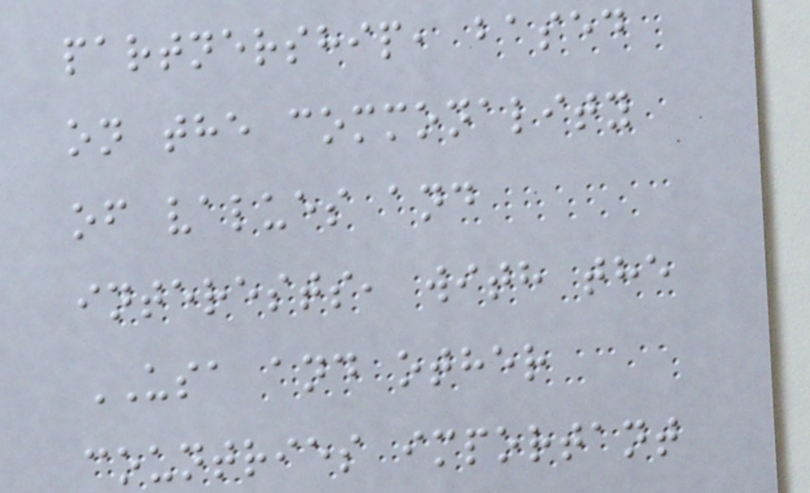partnership, based
on the commonality
of values and
interests, with the
USA and other
countries important
